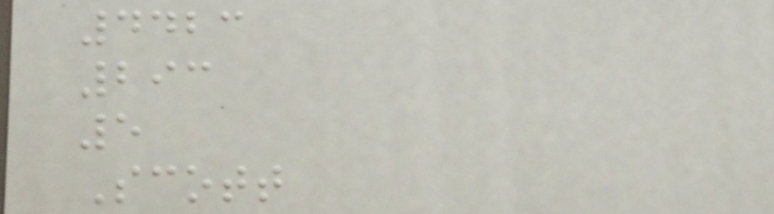4423
293
5
Scott
